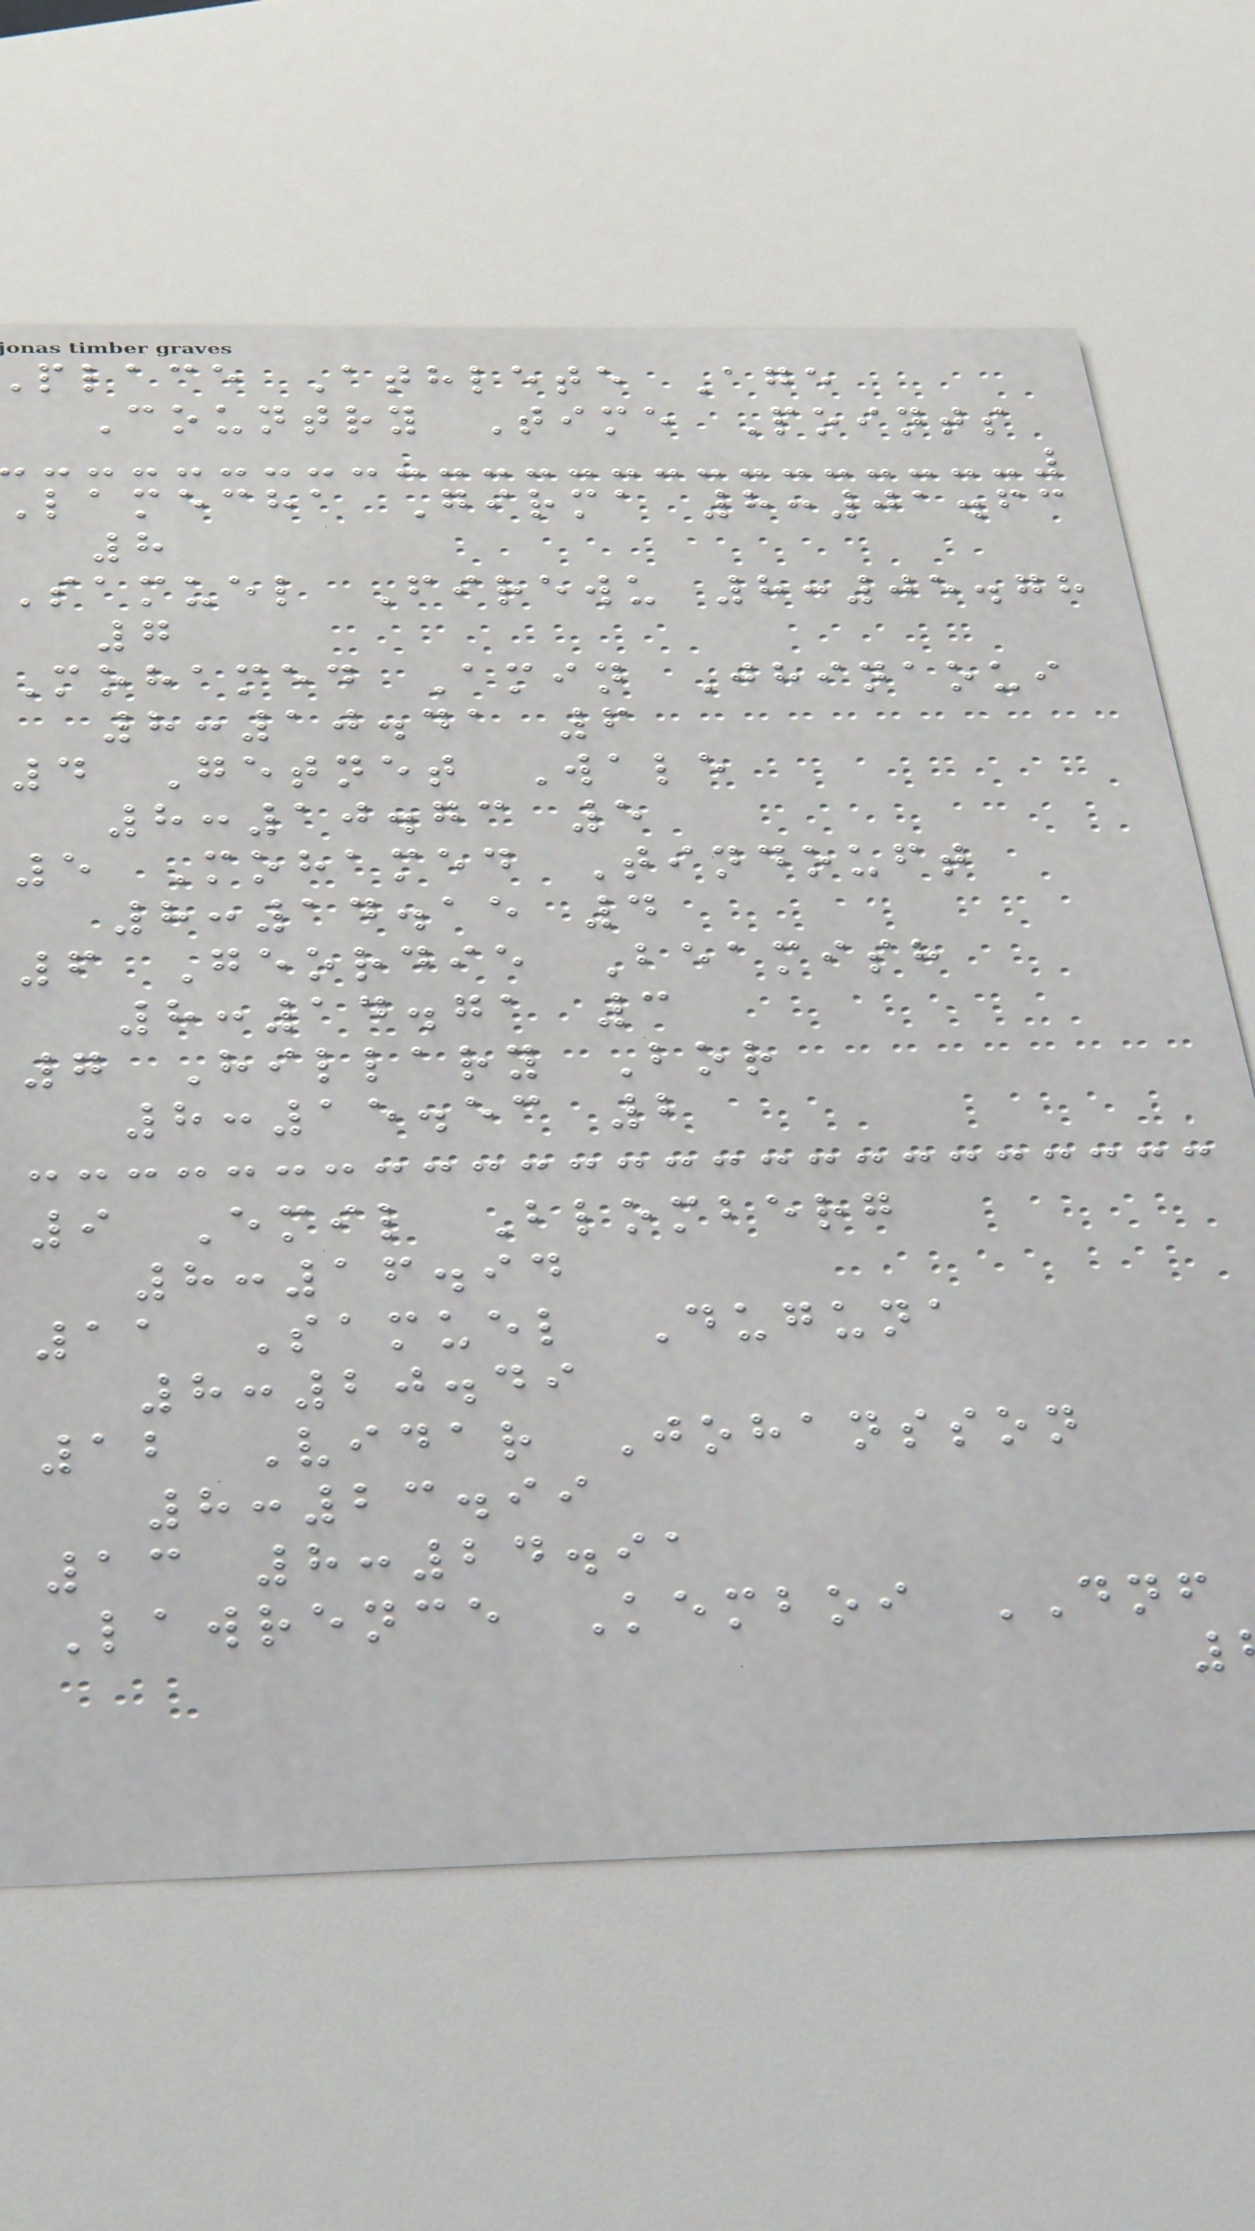place Athlete Age
Country Time Points
lamecha Girma 8:01.63
8
Samuel Firewu 8:05.78
7
Mohamed Amin Jhinaoui
8:10.41 6
4 Getnet Wale
8:10.73 5
5 Mohamed Tindouft
8:14.15 4
6 Geordie Beamish
8:14.71 3
7 Hillary Bor
8:15.53 2
9 Emil Blomberg
8:16.94
11 Samuel Duguna
8:20.49
12 Vidar Johansson
8:23.99
13 8:24.91
Lawrence Kemboi DNF
